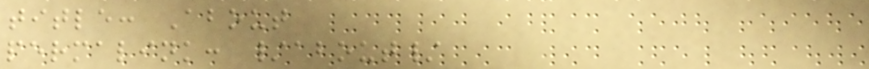title: About
permalink: /about/
